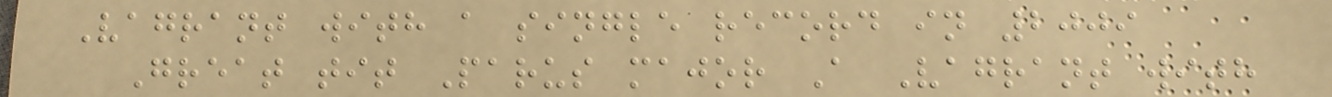Vagrant with a single record in 2009
Great tit Parus major A Vagrant with
